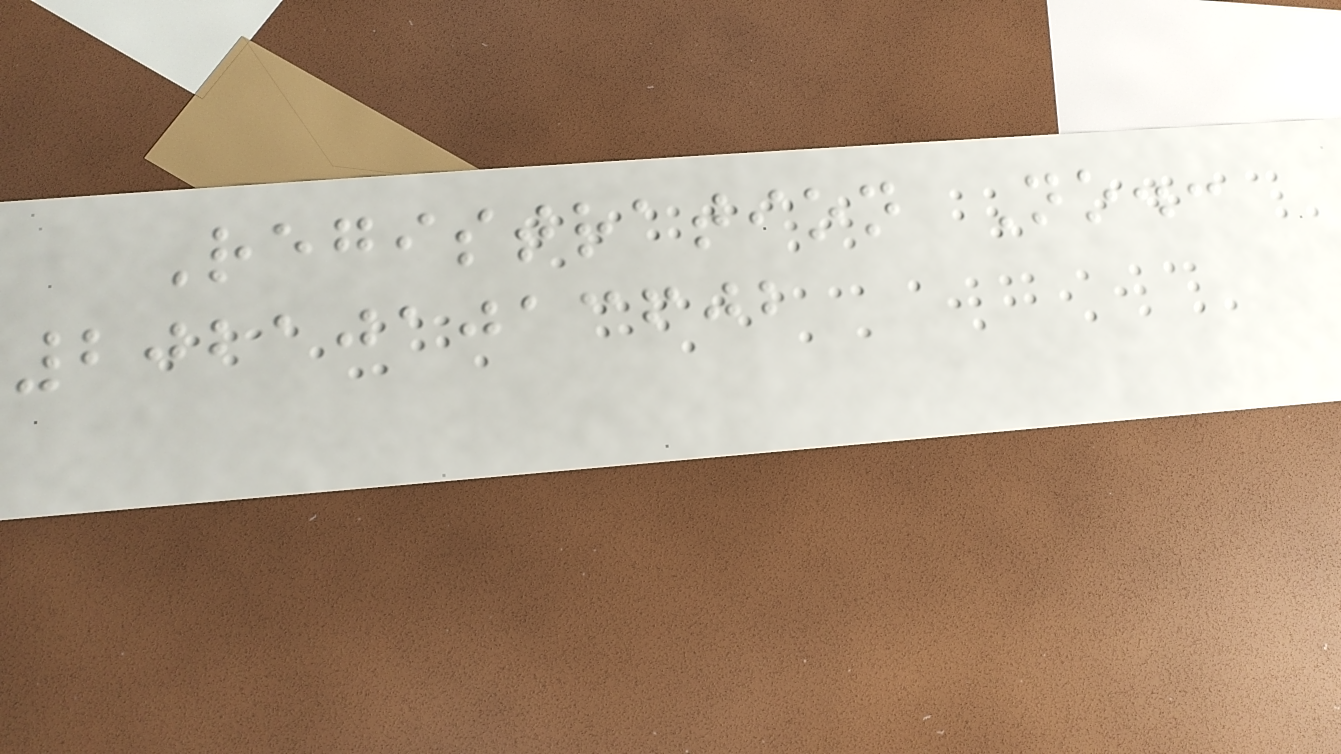Registration No.:
202101013602
